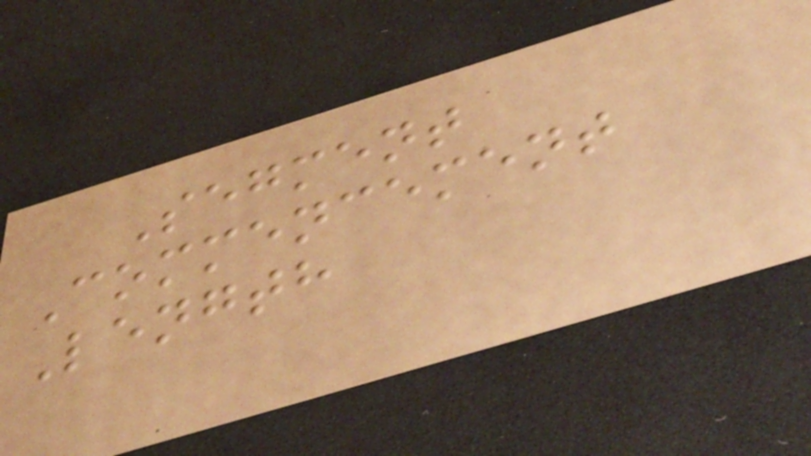Segment
Commencement
Length
